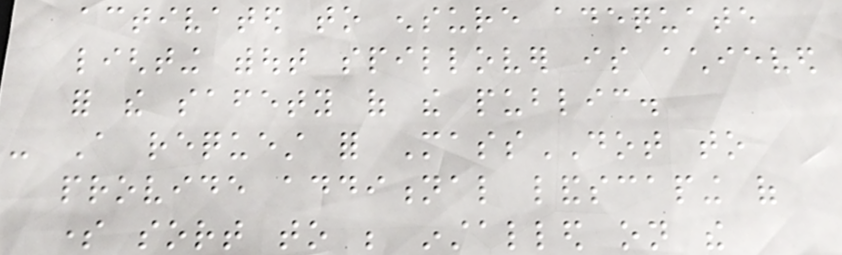activated to ensure adequate
lighting without spillover is achieved
for the safety of the public.
- A request for MassDOT to
provide additional landscaping of
some sort to be installed on the
